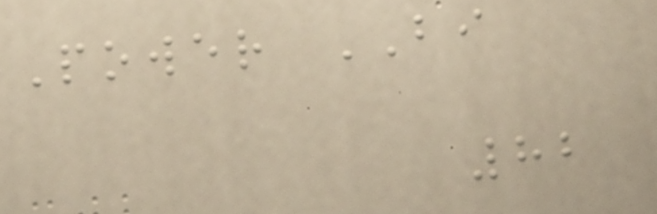Power BI
82
